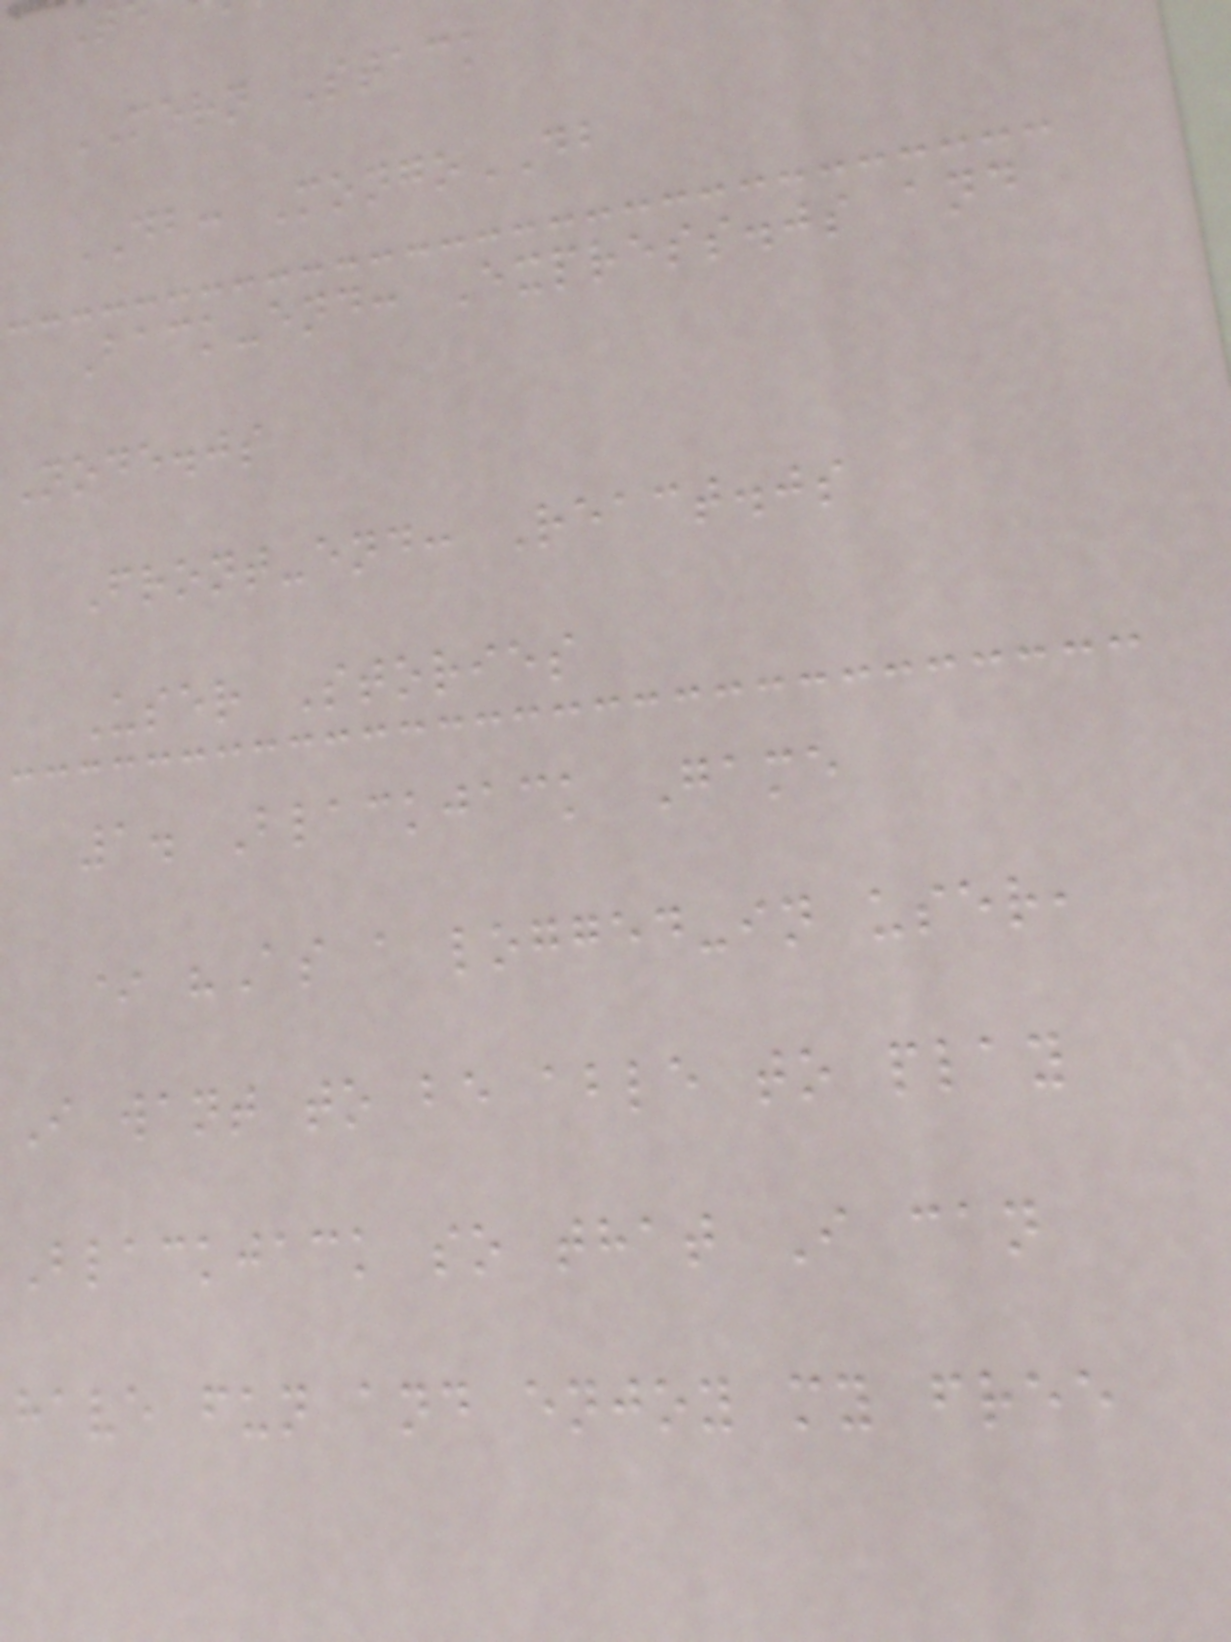MERN Stack
DB: MongoDB
Back-end: Express.js and
Node.js
Front-end: React.js
User Stories
1. Blackjack Game
* "As a logged-in user,
I want to be able to play
Blackjack so that I can
have fun and enjoy my free
